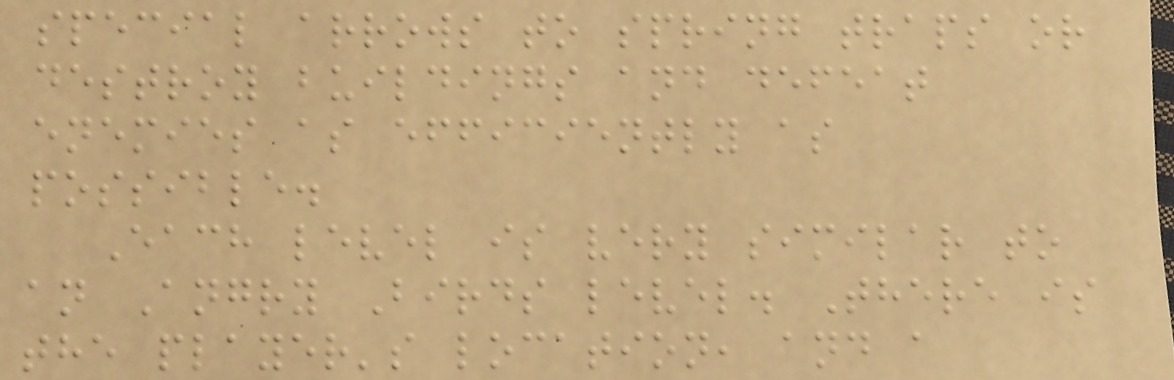special arrows to spring traps or
destroy buildings and defeat
enemies as efficiently as
possible.
Each level is very similar to
an Angry Birds level. There is
the player's location, and a
